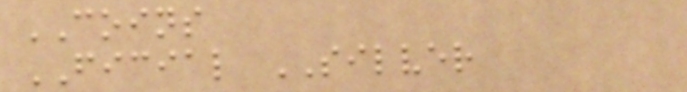COINS
FICIAL SILVER
